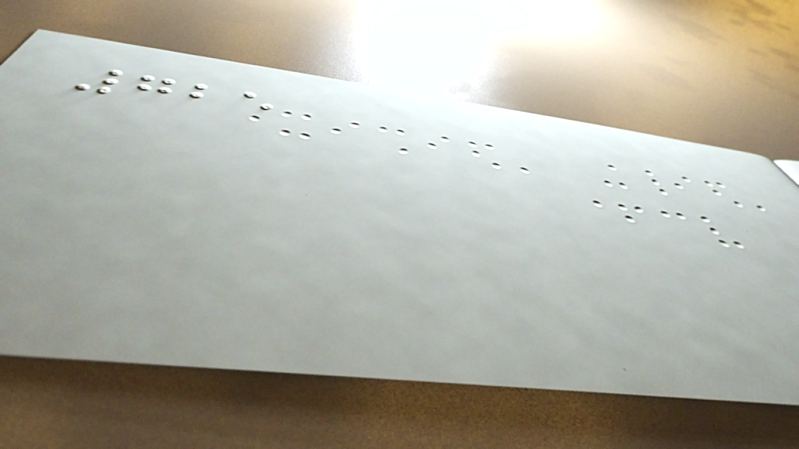725
